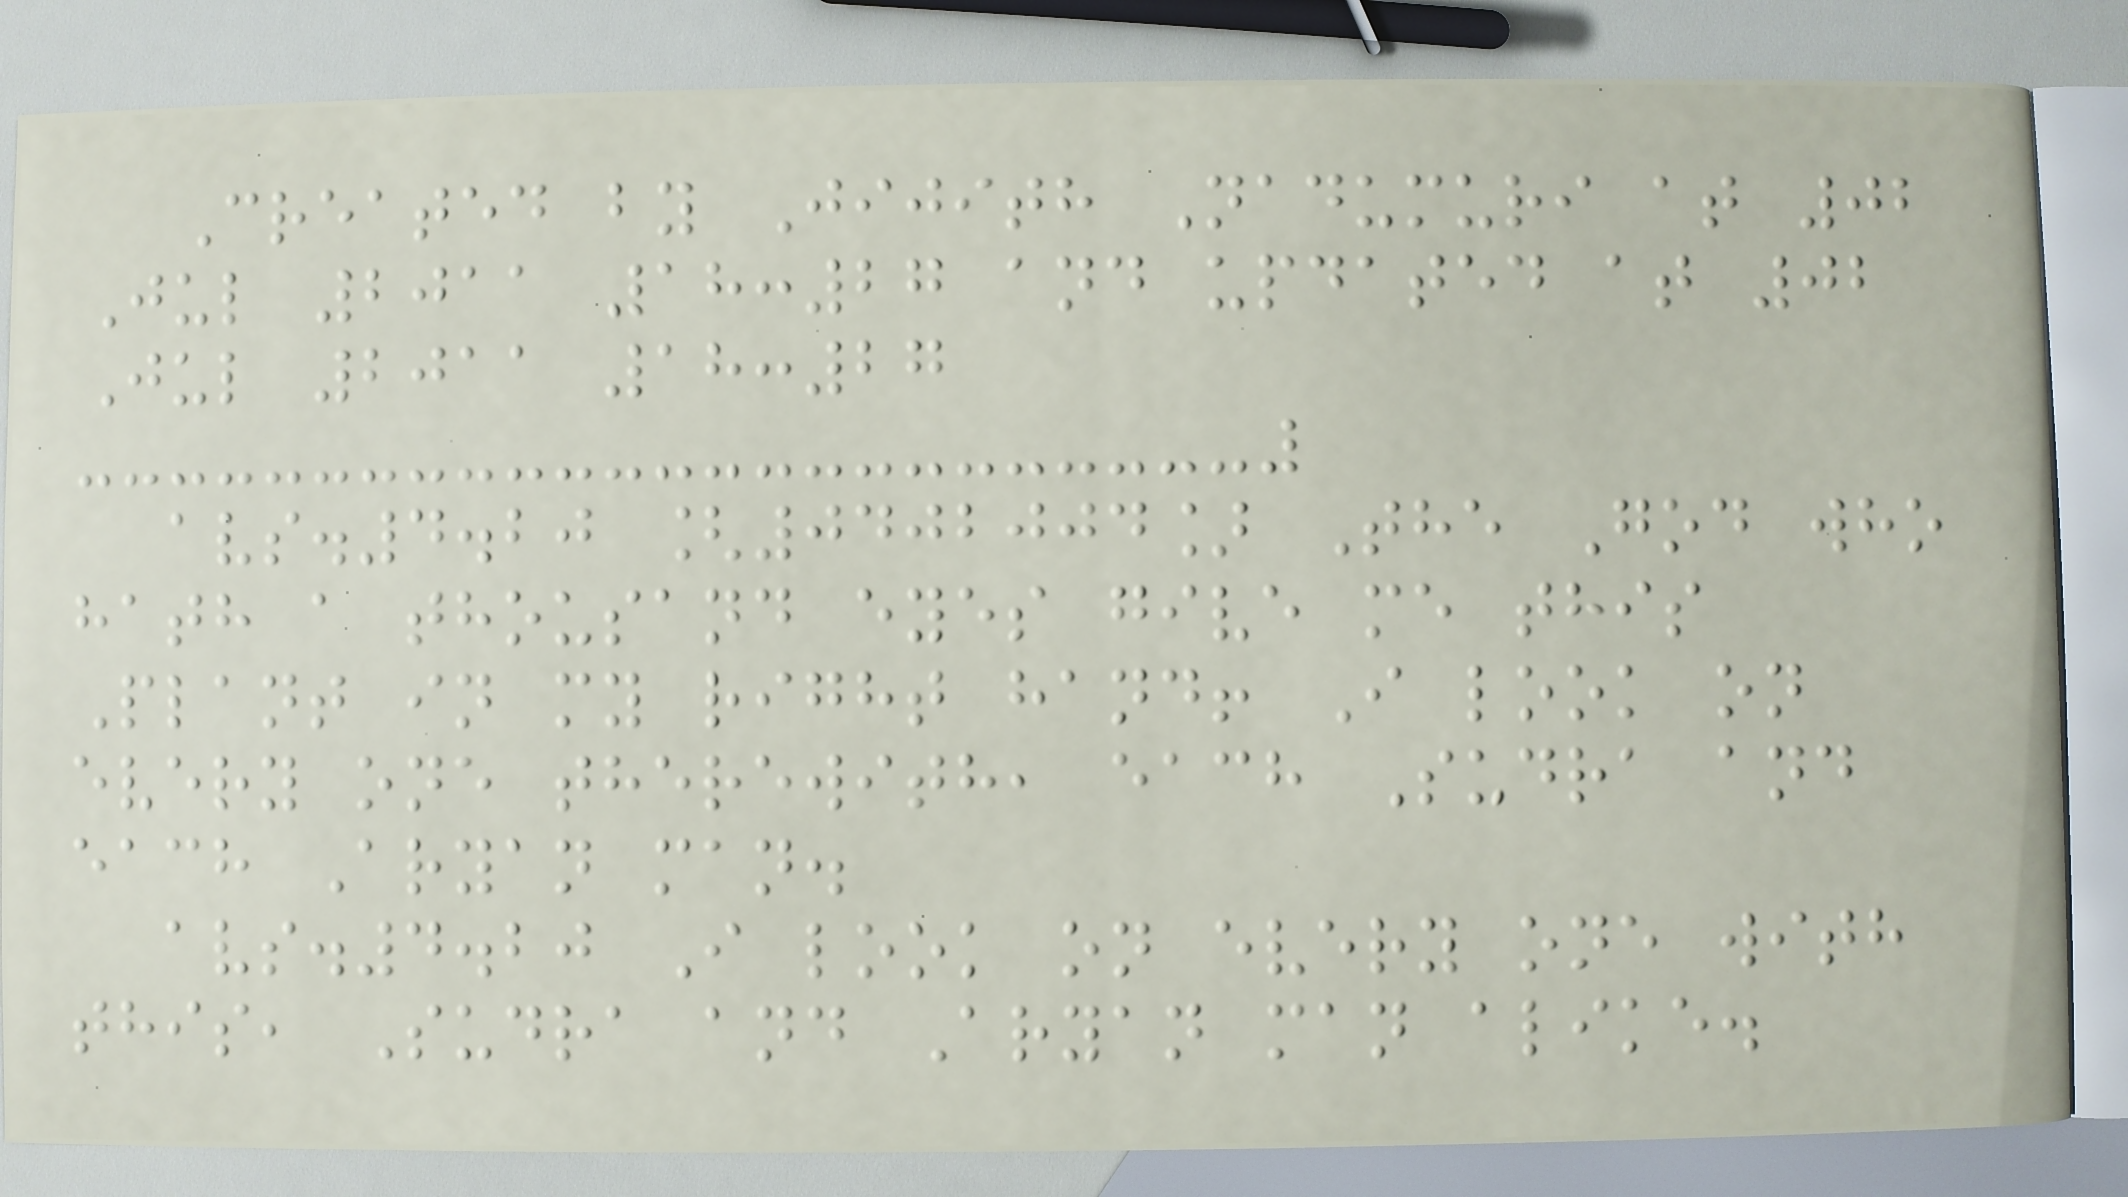Created by Jijith Nadumuri at 02
Jul 2011 18:27 and updated at 02
Jul 2011 18:27
avs.4.20 [0402004] The God who
hath a thousand eyes give me this
Plant in my right hand! I look on
every one therewith, each Sudra and
each Aryan man.
avs.4.20 I look on every one with
this, Sudra and Aryan man alike.
